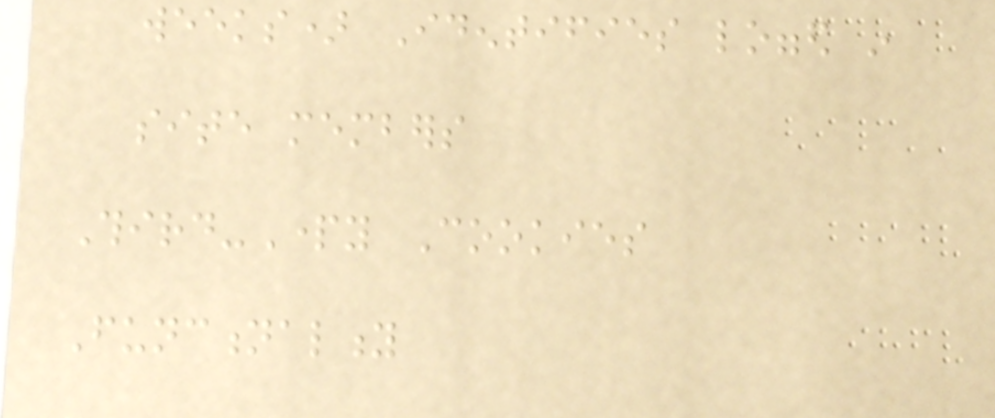weeks) Identifies logged in
site members
Third-Party Cookies
Functionality
